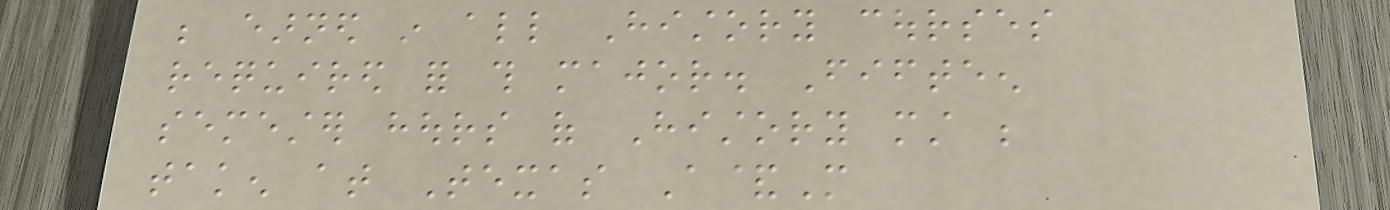be earned in all History courses
required for this major. Fifteen
semester hours of History must be
taken at Texas A&M
